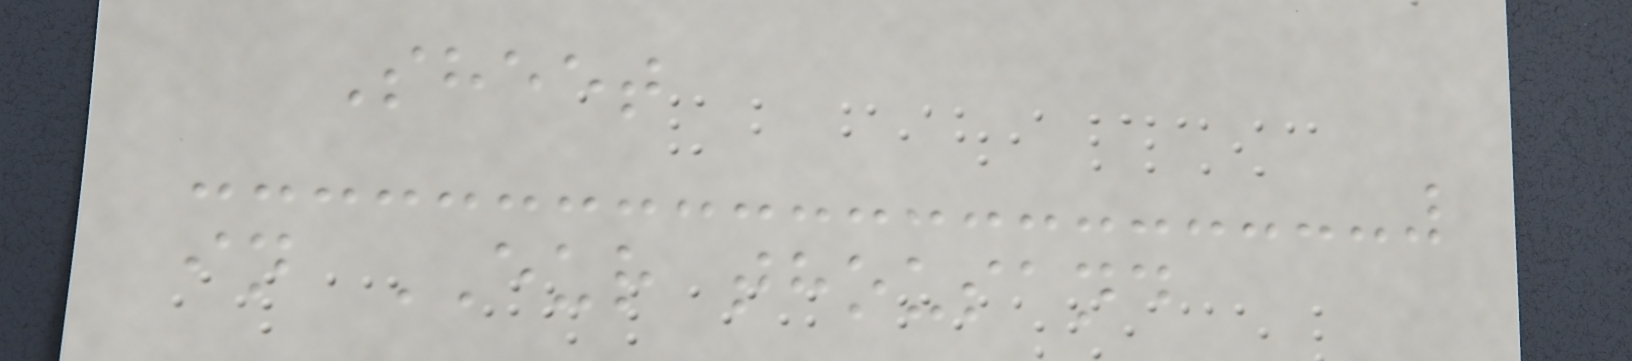Sheet
in EUR thousand
